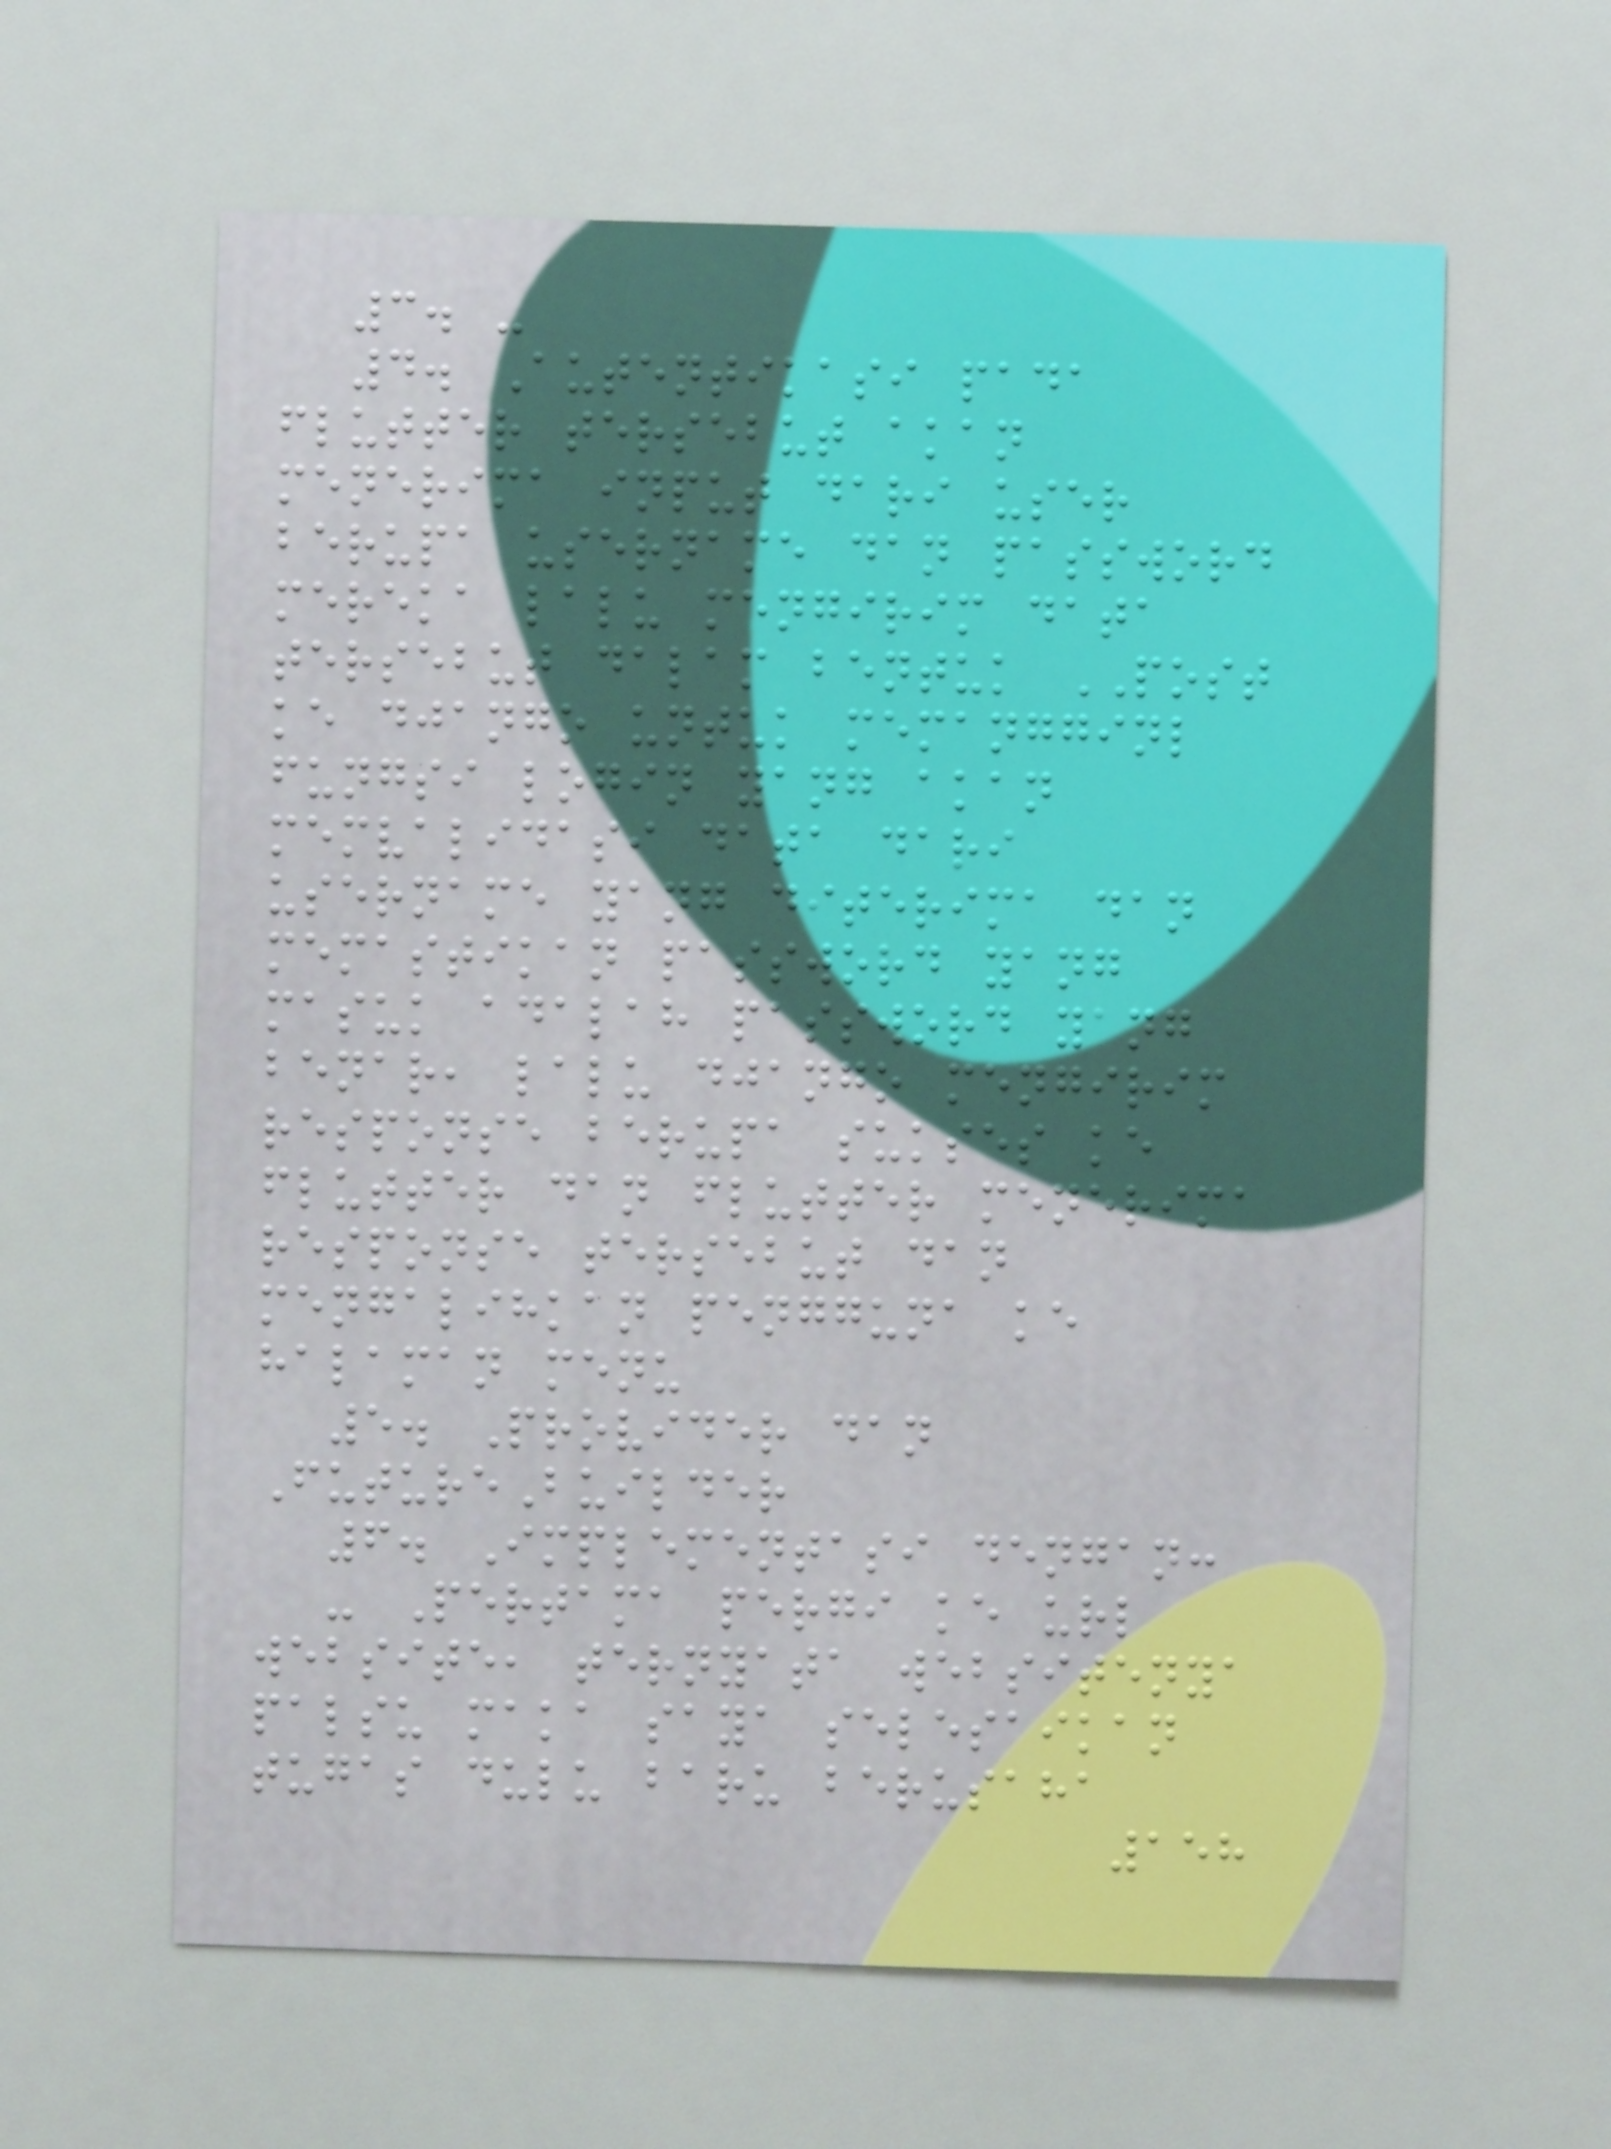3. -
4. Autentikasi pada
flutter tersebut akan
menerima input dari user
berupa username dan password
mereka lalu mengirim data
tersebut dalam bentuk POST
ke django untuk memangginl
fungsi login yang akan
memvalidasi data dari
username yang diterima dan
memastikan password yang
masuk adalah password yang
benar, lalu django mengirim
response berupa sukses ke
flutter dan flutter menerima
response tersebut dan
mengalihkan pengguna ke
halaman menu
5. Provider dan
FutureBuilder
6. Implementasi dengan:
- Pertama pergi ke url
website, ternyata websitenya
palsu maka saya selesaikan
tugas dulu baru berusaha
158
